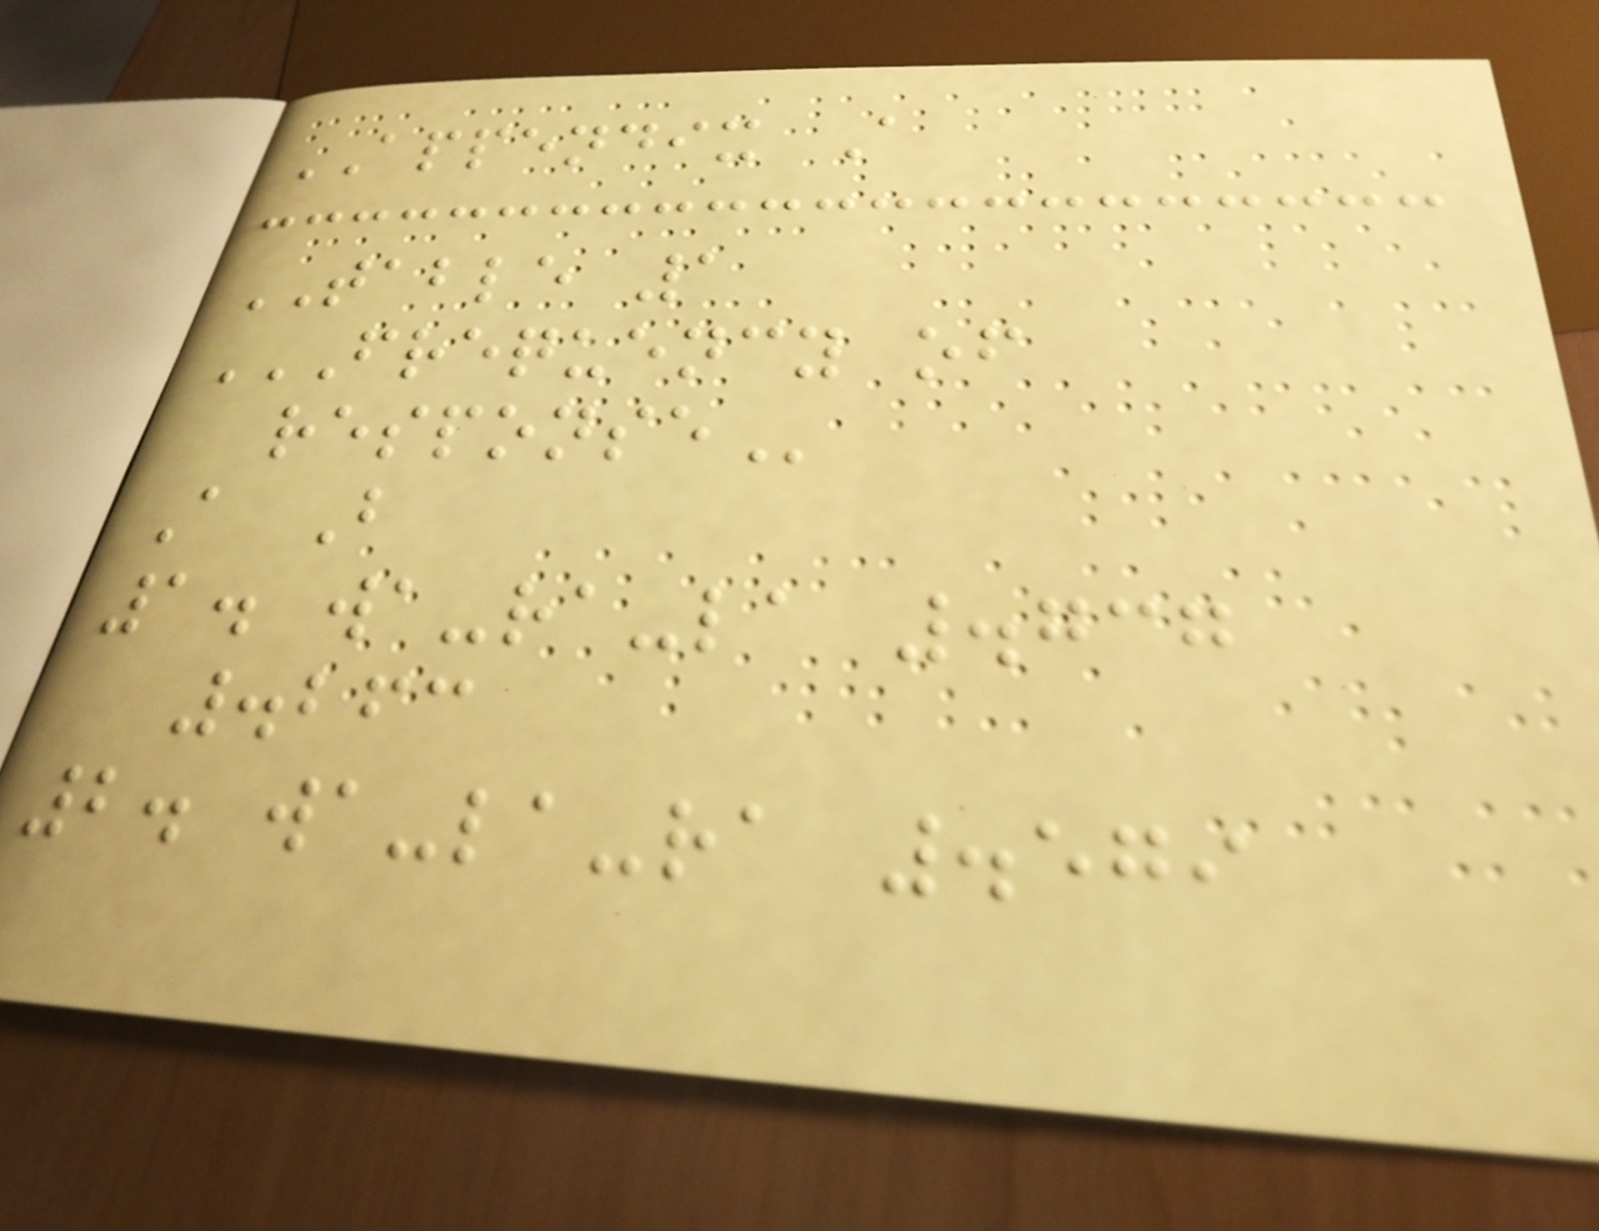APPENDIX A
TABLE 1
FREQUENCY OF
RESPONSE
A B
1. wa-ra-la .737
.263
2. wa-la-ra .579
